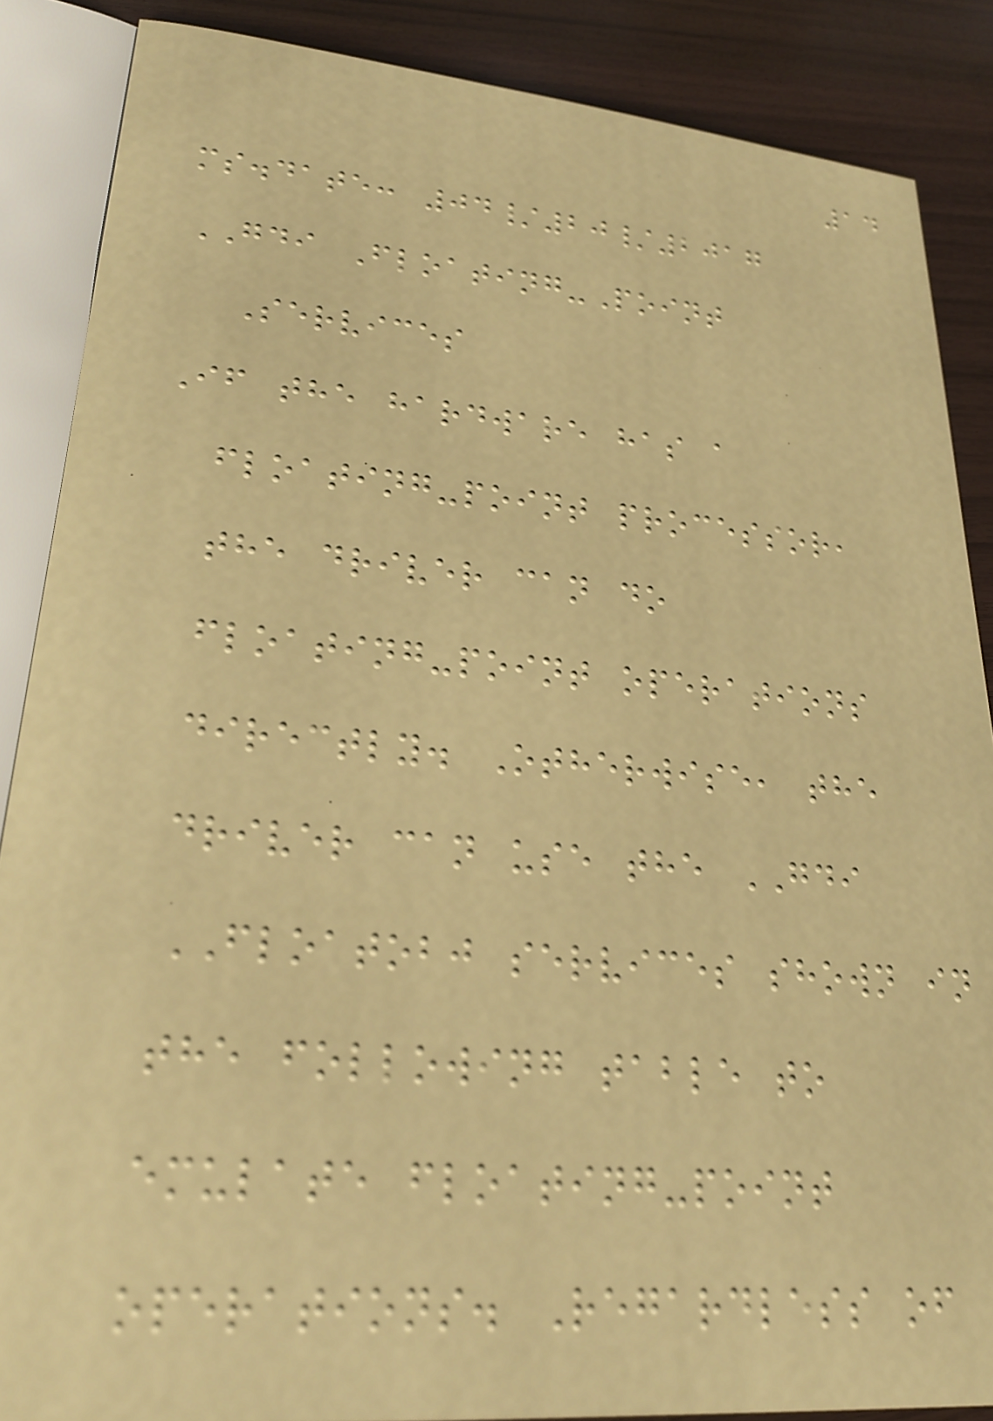14
ms.date: 04/20/2017
GDI Floating-Point
Services
If the hardware has a
floating-point processor,
the driver can do
floating-point operations
directly. Otherwise, the
driver can use the GDI
FLOATOBJ services shown in
the following table to
emulate floating-point
operations. Regardless of
